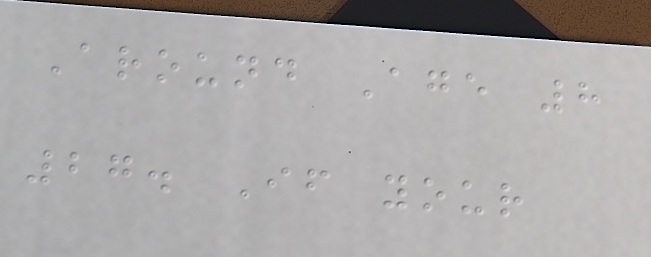Around Age 8
27. If your
